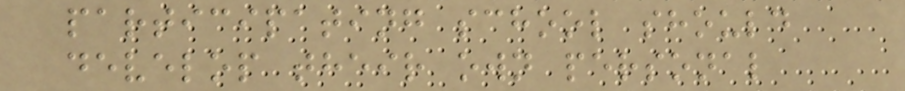participating school should
develop their own personal
